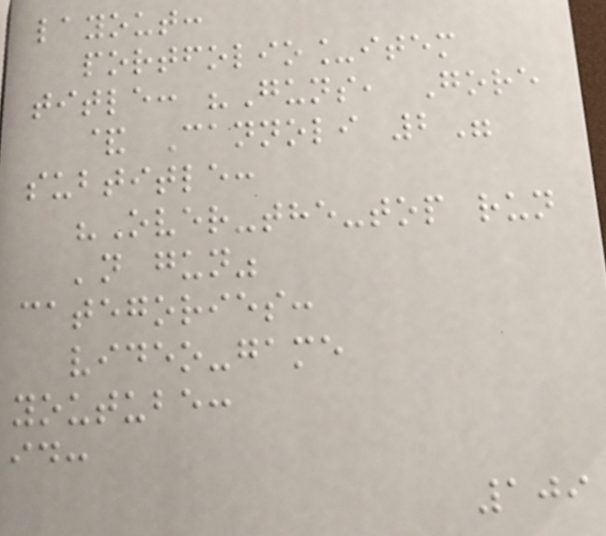layout:
portfolio_item
title: "Guns, Gore
& Cannoli 2"
subtitle:
"Over-the-top run
'n gun"
categories:
video-game
youtube:
id:
109
